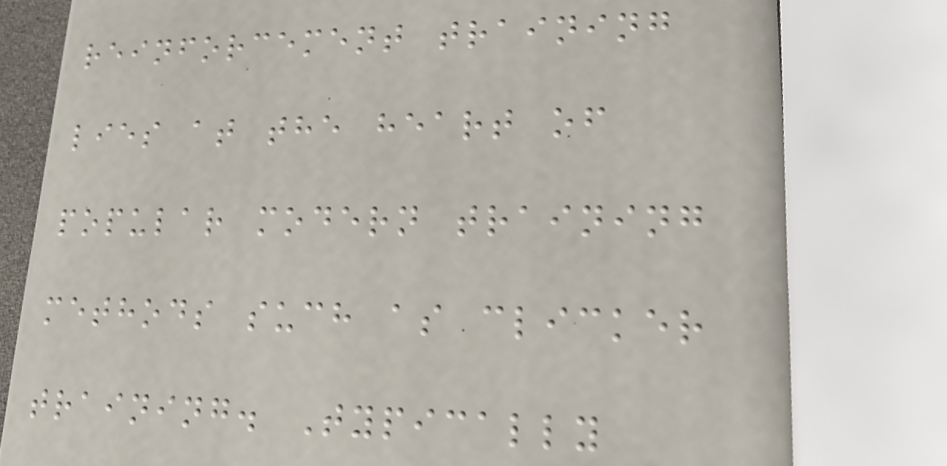reinforcement training
lies at the heart of
popular modern training
methods such as clicker
training. Typically
